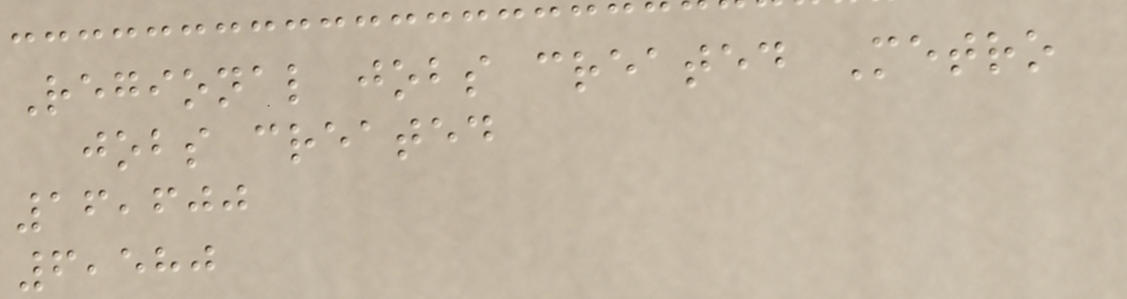Regional jobs created Metro
jobs created
16,600
6,580
